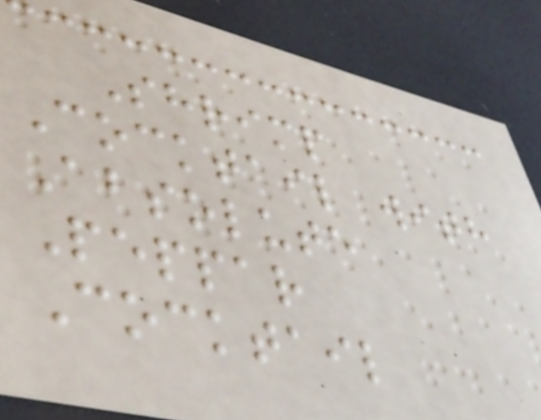Shrimp
Cocktail with
Absolute
Peppar
Cocktail
